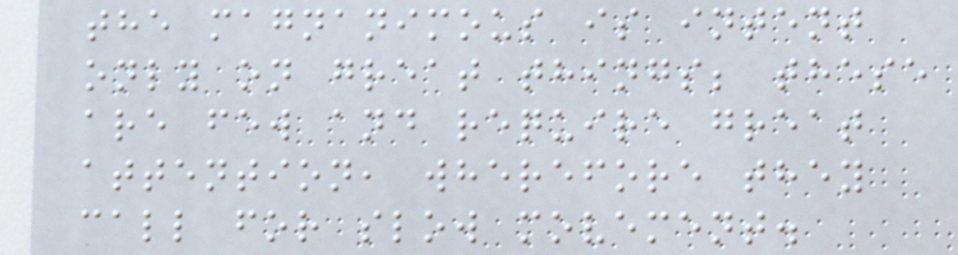the magnanimous is intent
only on great things; these
are few and require great
attention, wherefore they
call for slow movement.
